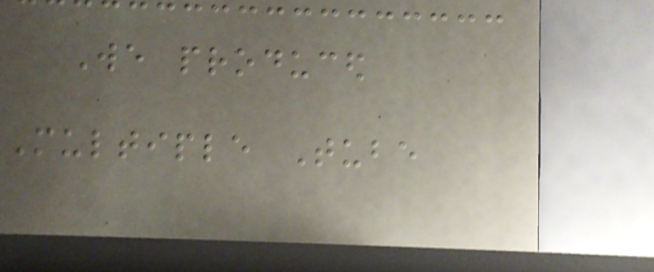We produced
Multiple Tube
